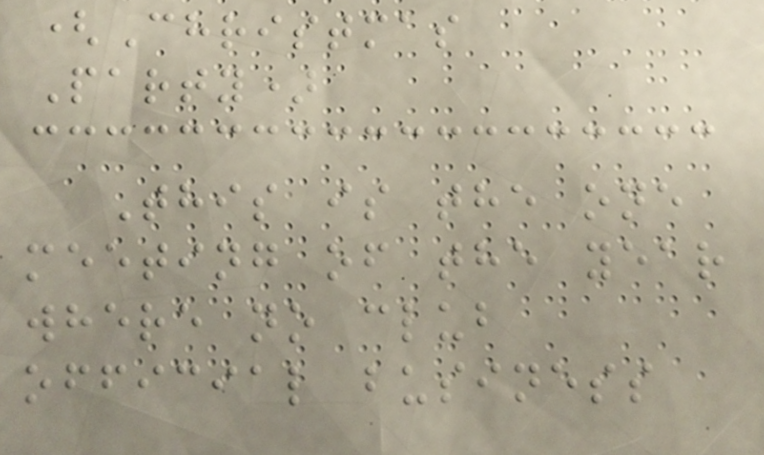(Christmas
Party)
This is the one
meeting of the year
where no club
official business
